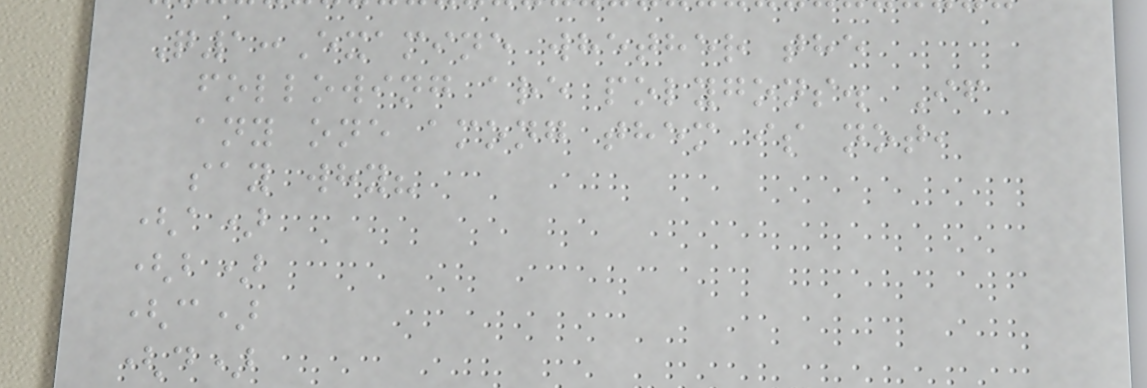Q1:Examine whether the
following are polygons. If
any one among them is not,
say why?
(a)
(b)
(c)
(d)
